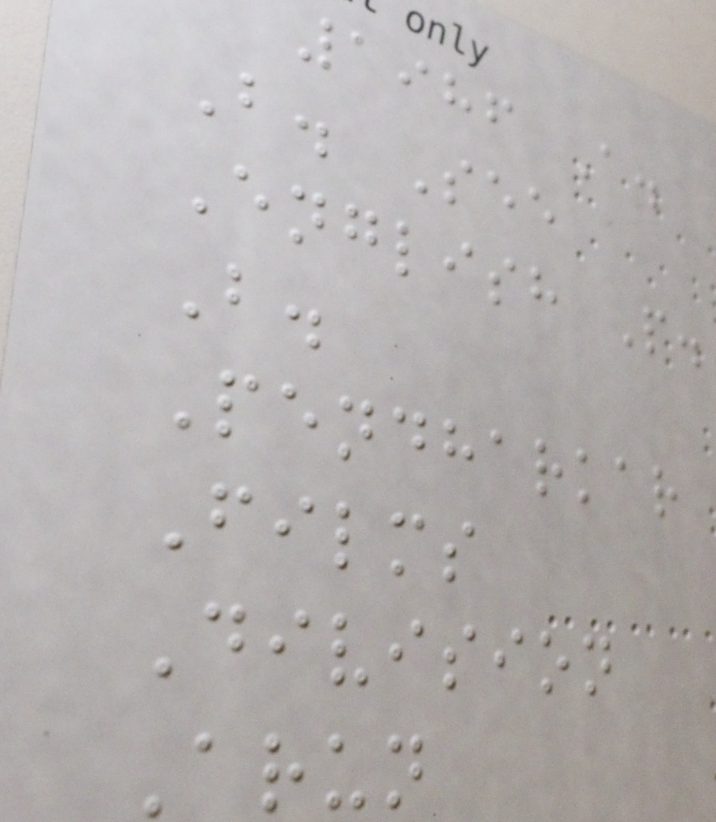1986 A.
B. See
English P.
B.
Pendharkar
Films
Division
Arun
